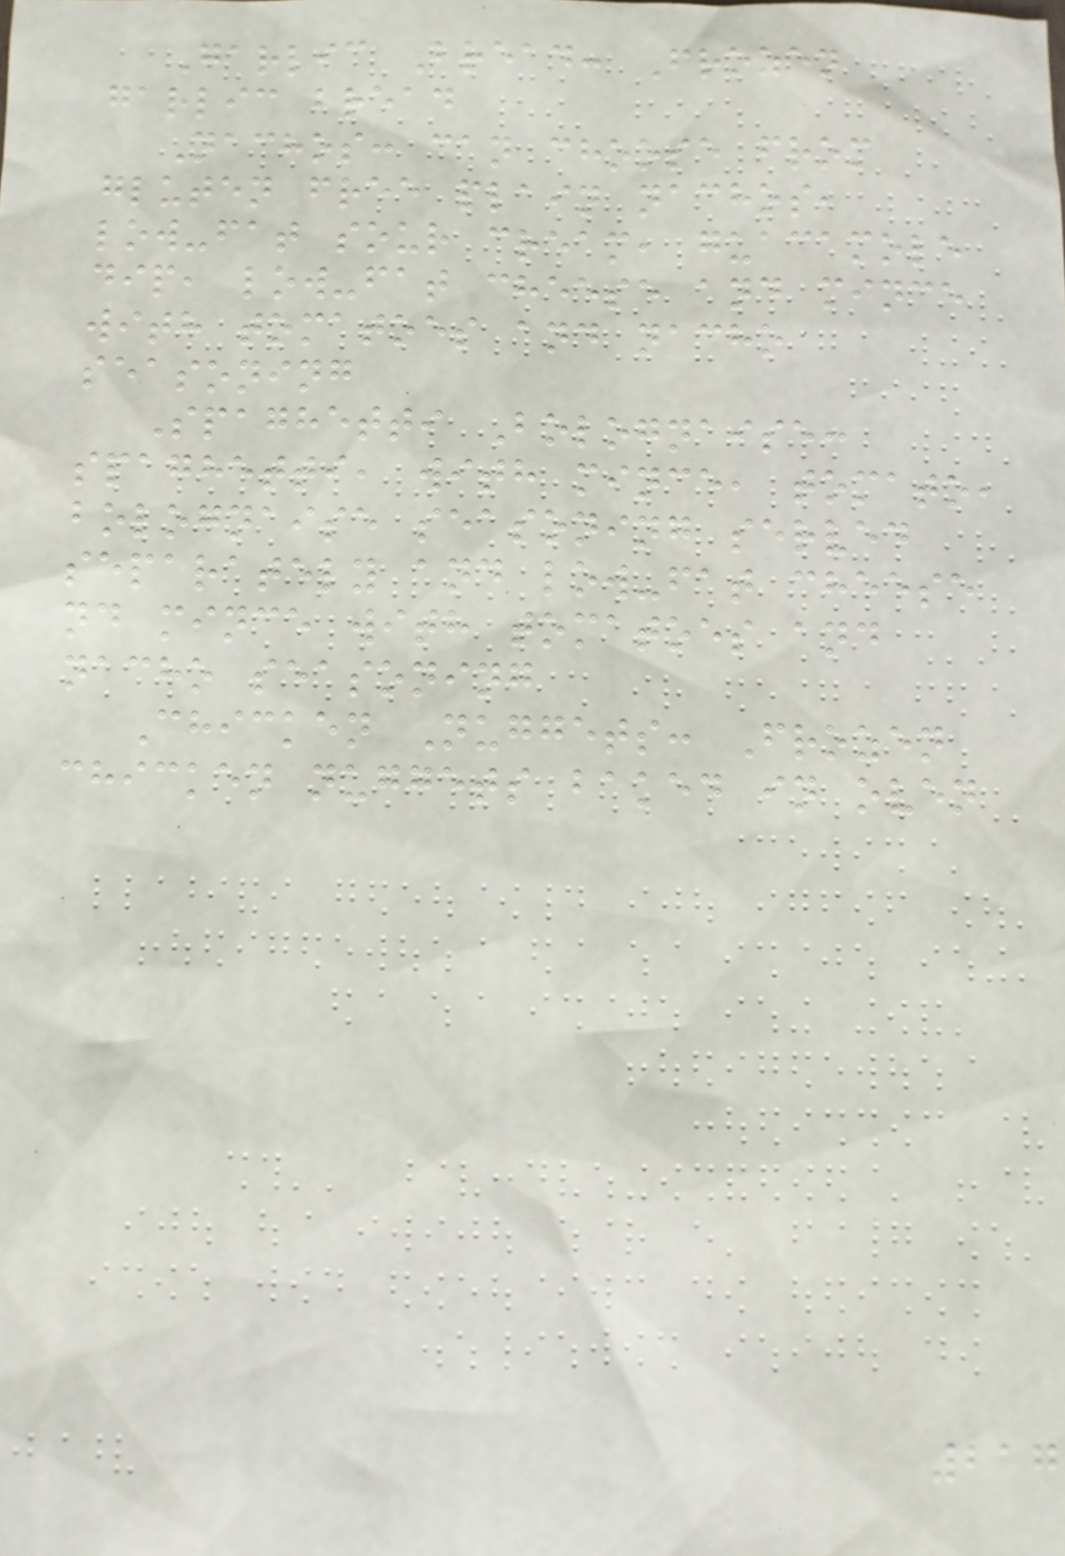Garlic Bread: Frozen
garlic bread
Nachos: can choose from
gluten free plain nachos,
low-fat sour cream, guacamole
dip, low-fat cheese and mince
with tomatoes and nacho
seasoning
Spaghetti Bolognaise:
spaghetti, with mince, tomato,
bolognaise seasoning served
separately and low-fat cheese
nd mince with tomatoes and
nacho seasoning
Chicken Nuggets: Frozen
chicken nuggets baked in oven
217
